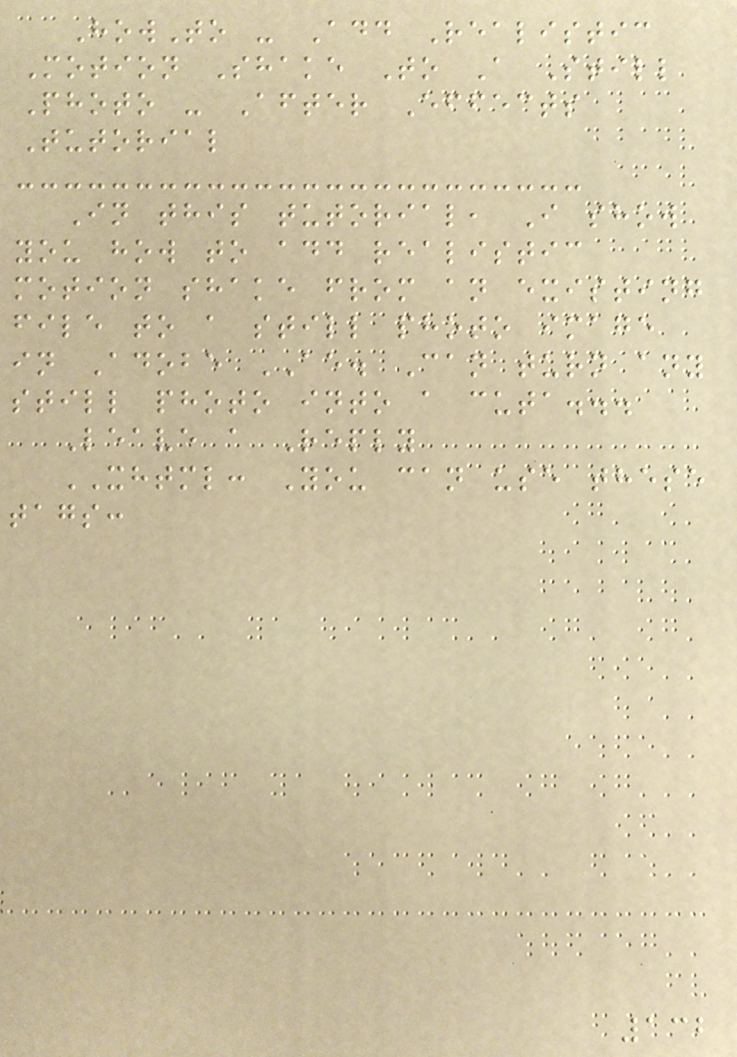HowTo - Add Realistic
Motion Shake To A Still
Photo - After Effects
Tutorial
In this tutorial, I show
you how to add realistic
motion shake from an existing
file to a still photo image
in Adobe AE. Can turn any
still photo into a cuta...
Leave a Reply
XHTML: You can use these
tags:
132
